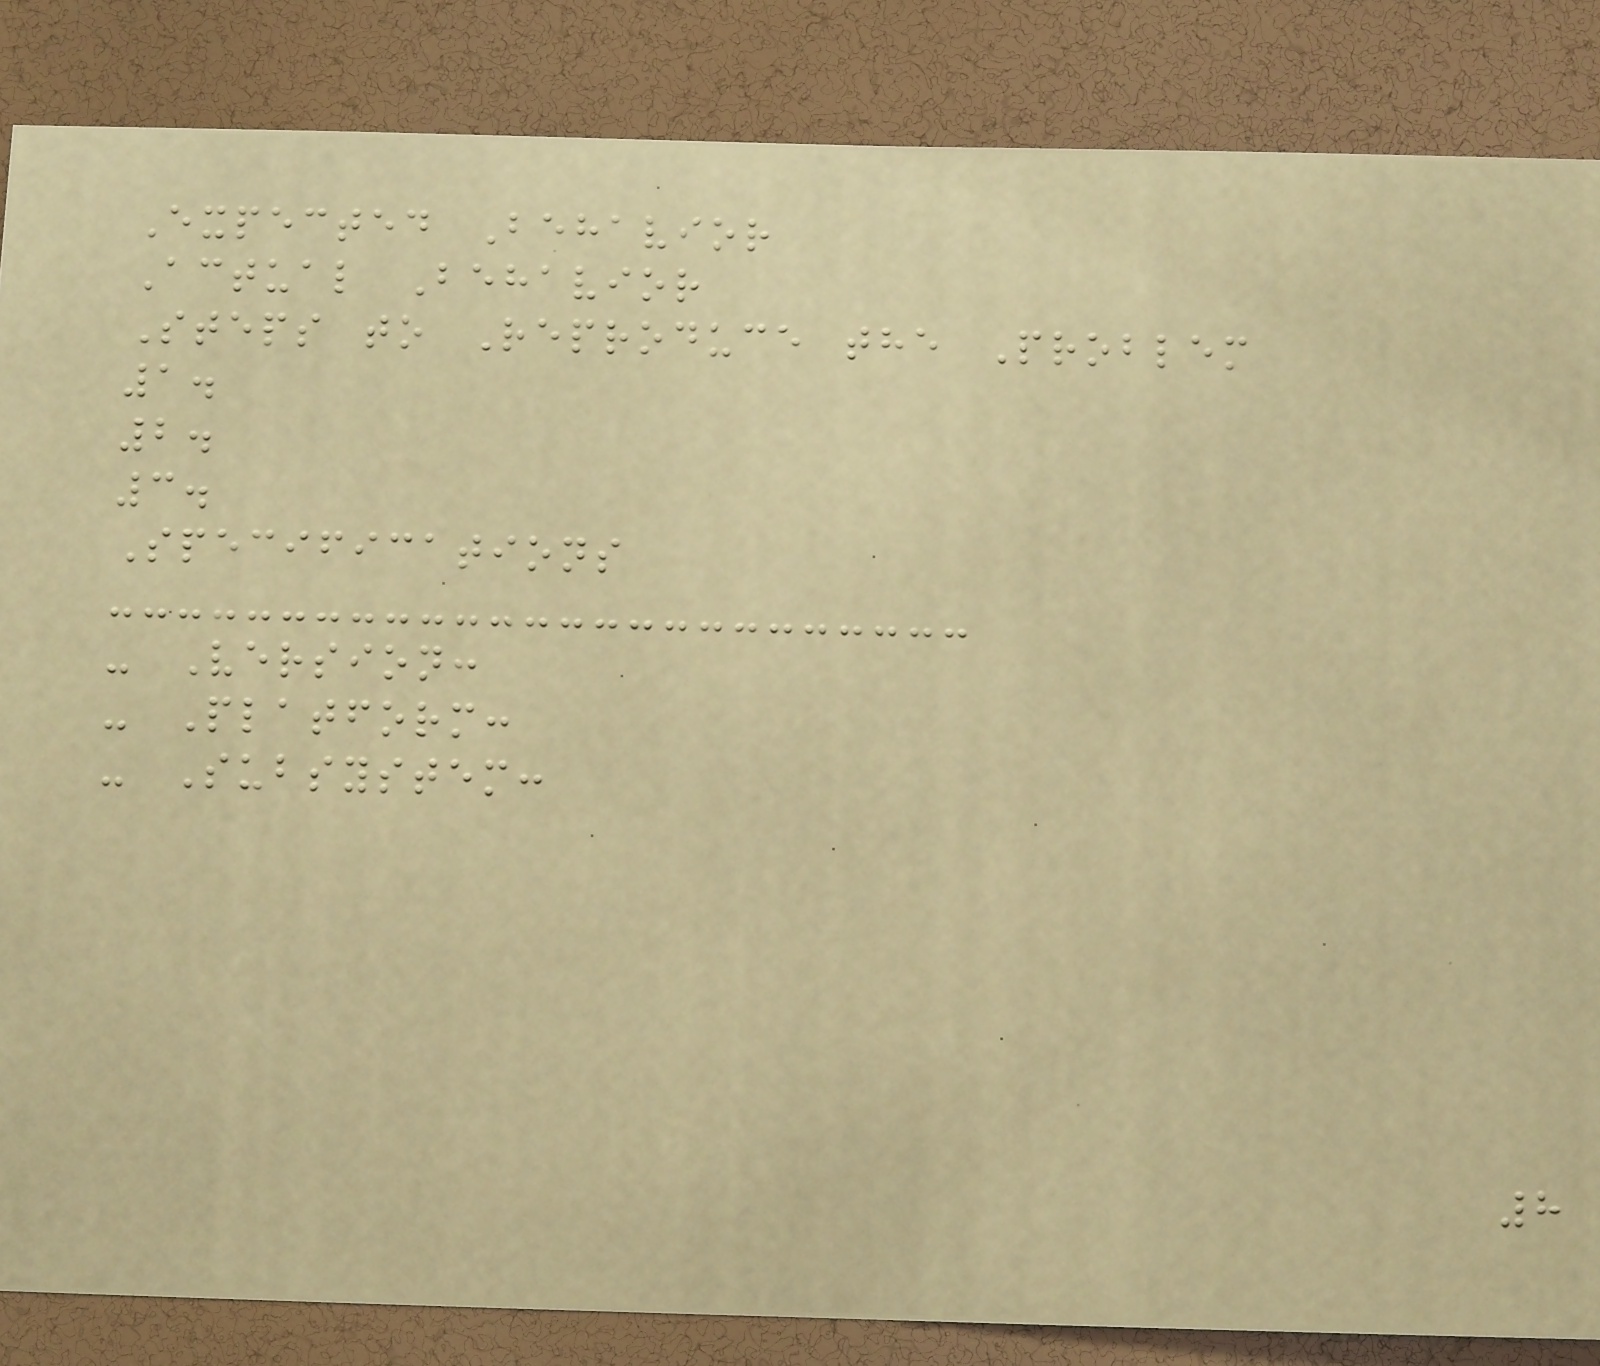Expected Behavior
Actual Behavior
Steps to Reproduce the Problem
1.
2.
3.
Specifications
- Version:
- Platform:
- Subsystem:
8
